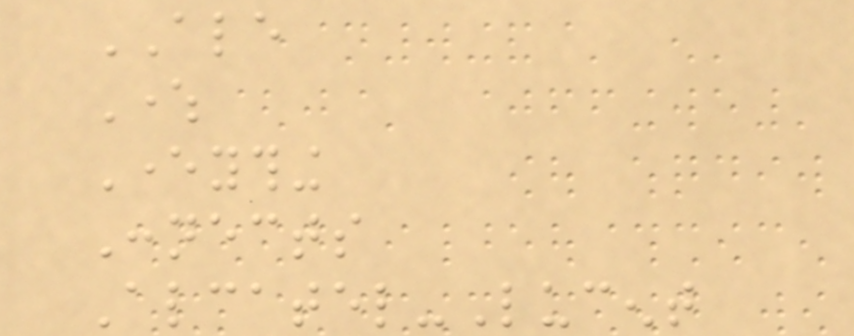ALE
Where
Everything
Connects
Alcatel-Lucent
